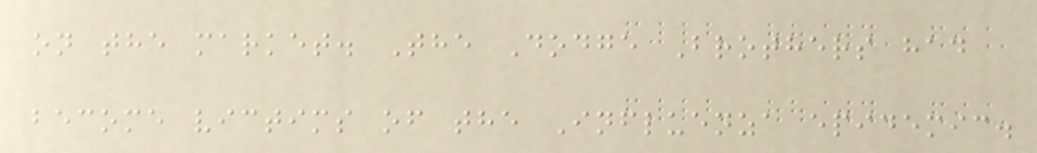on the market. The Dodge Brothers had
become victims of the Influenza epidemic.
